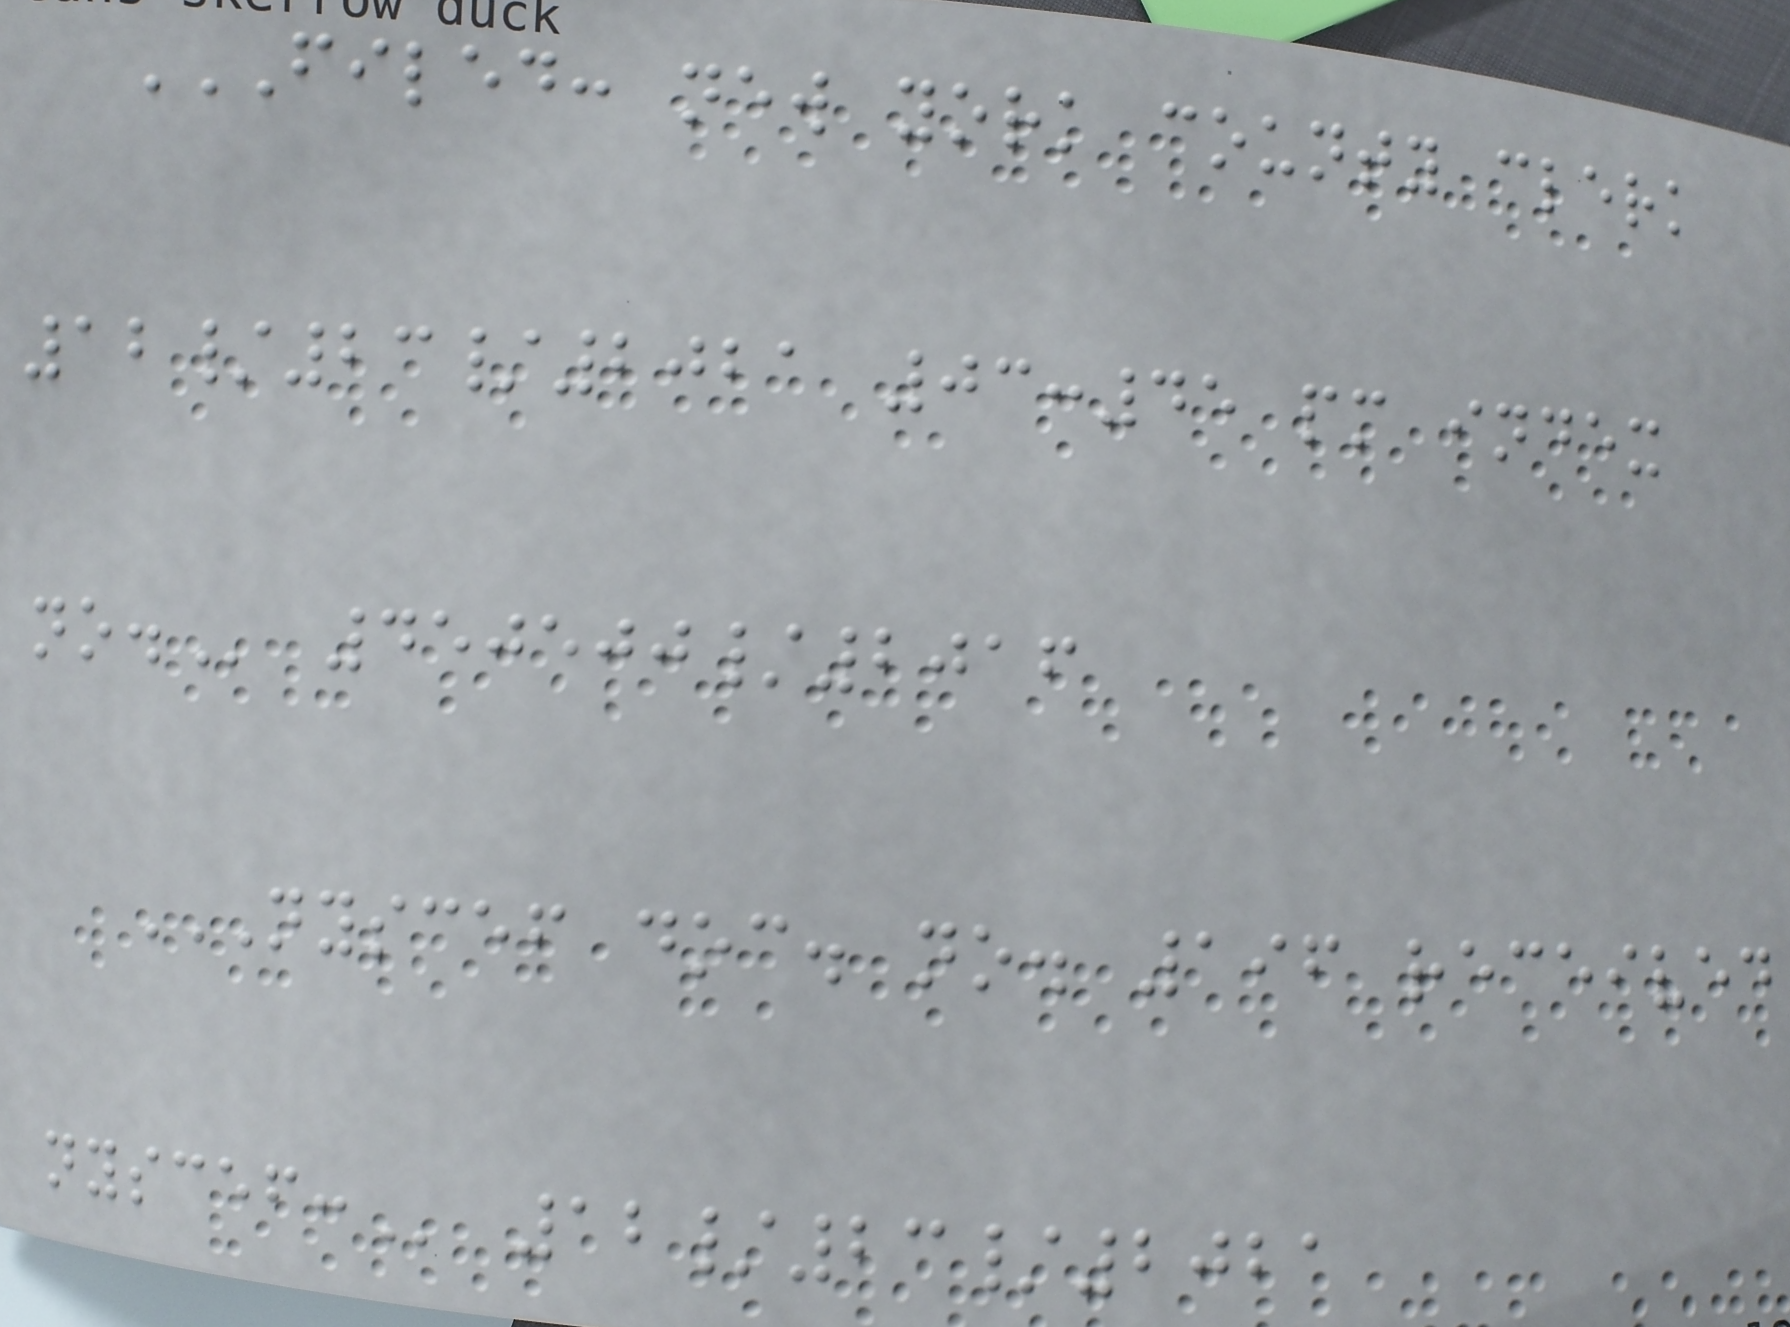FILED: NEW YORK COUNTY CLERK
12/23/2021 03:45 PM INDEX
NO. 450500/2016
NYSCEF DOC. NO. 196 RECEIVED
NYSCEF: 12/23/2021
